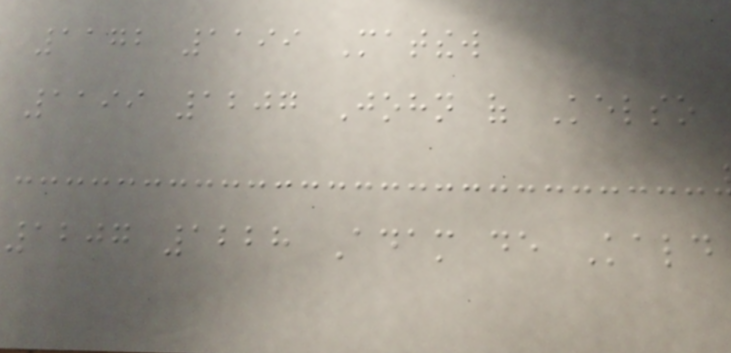1172 1199 Matthew
1199 1207 John of Kelso
1207 1228 Adam de Kald
